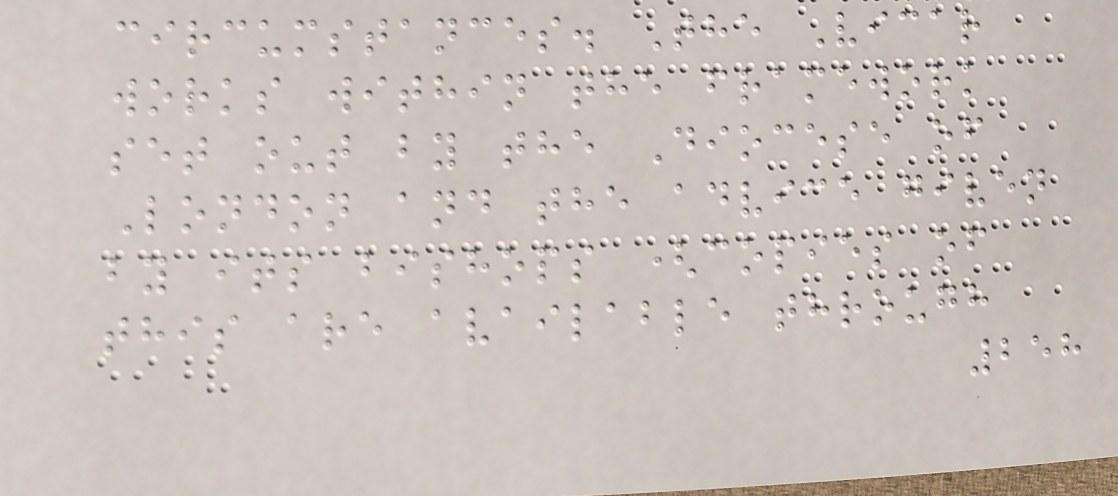circumstances. The Vicar
works within the framework
set out by the Diocese of
London and the advice given
by its bishops (copies of
this are available through
258
